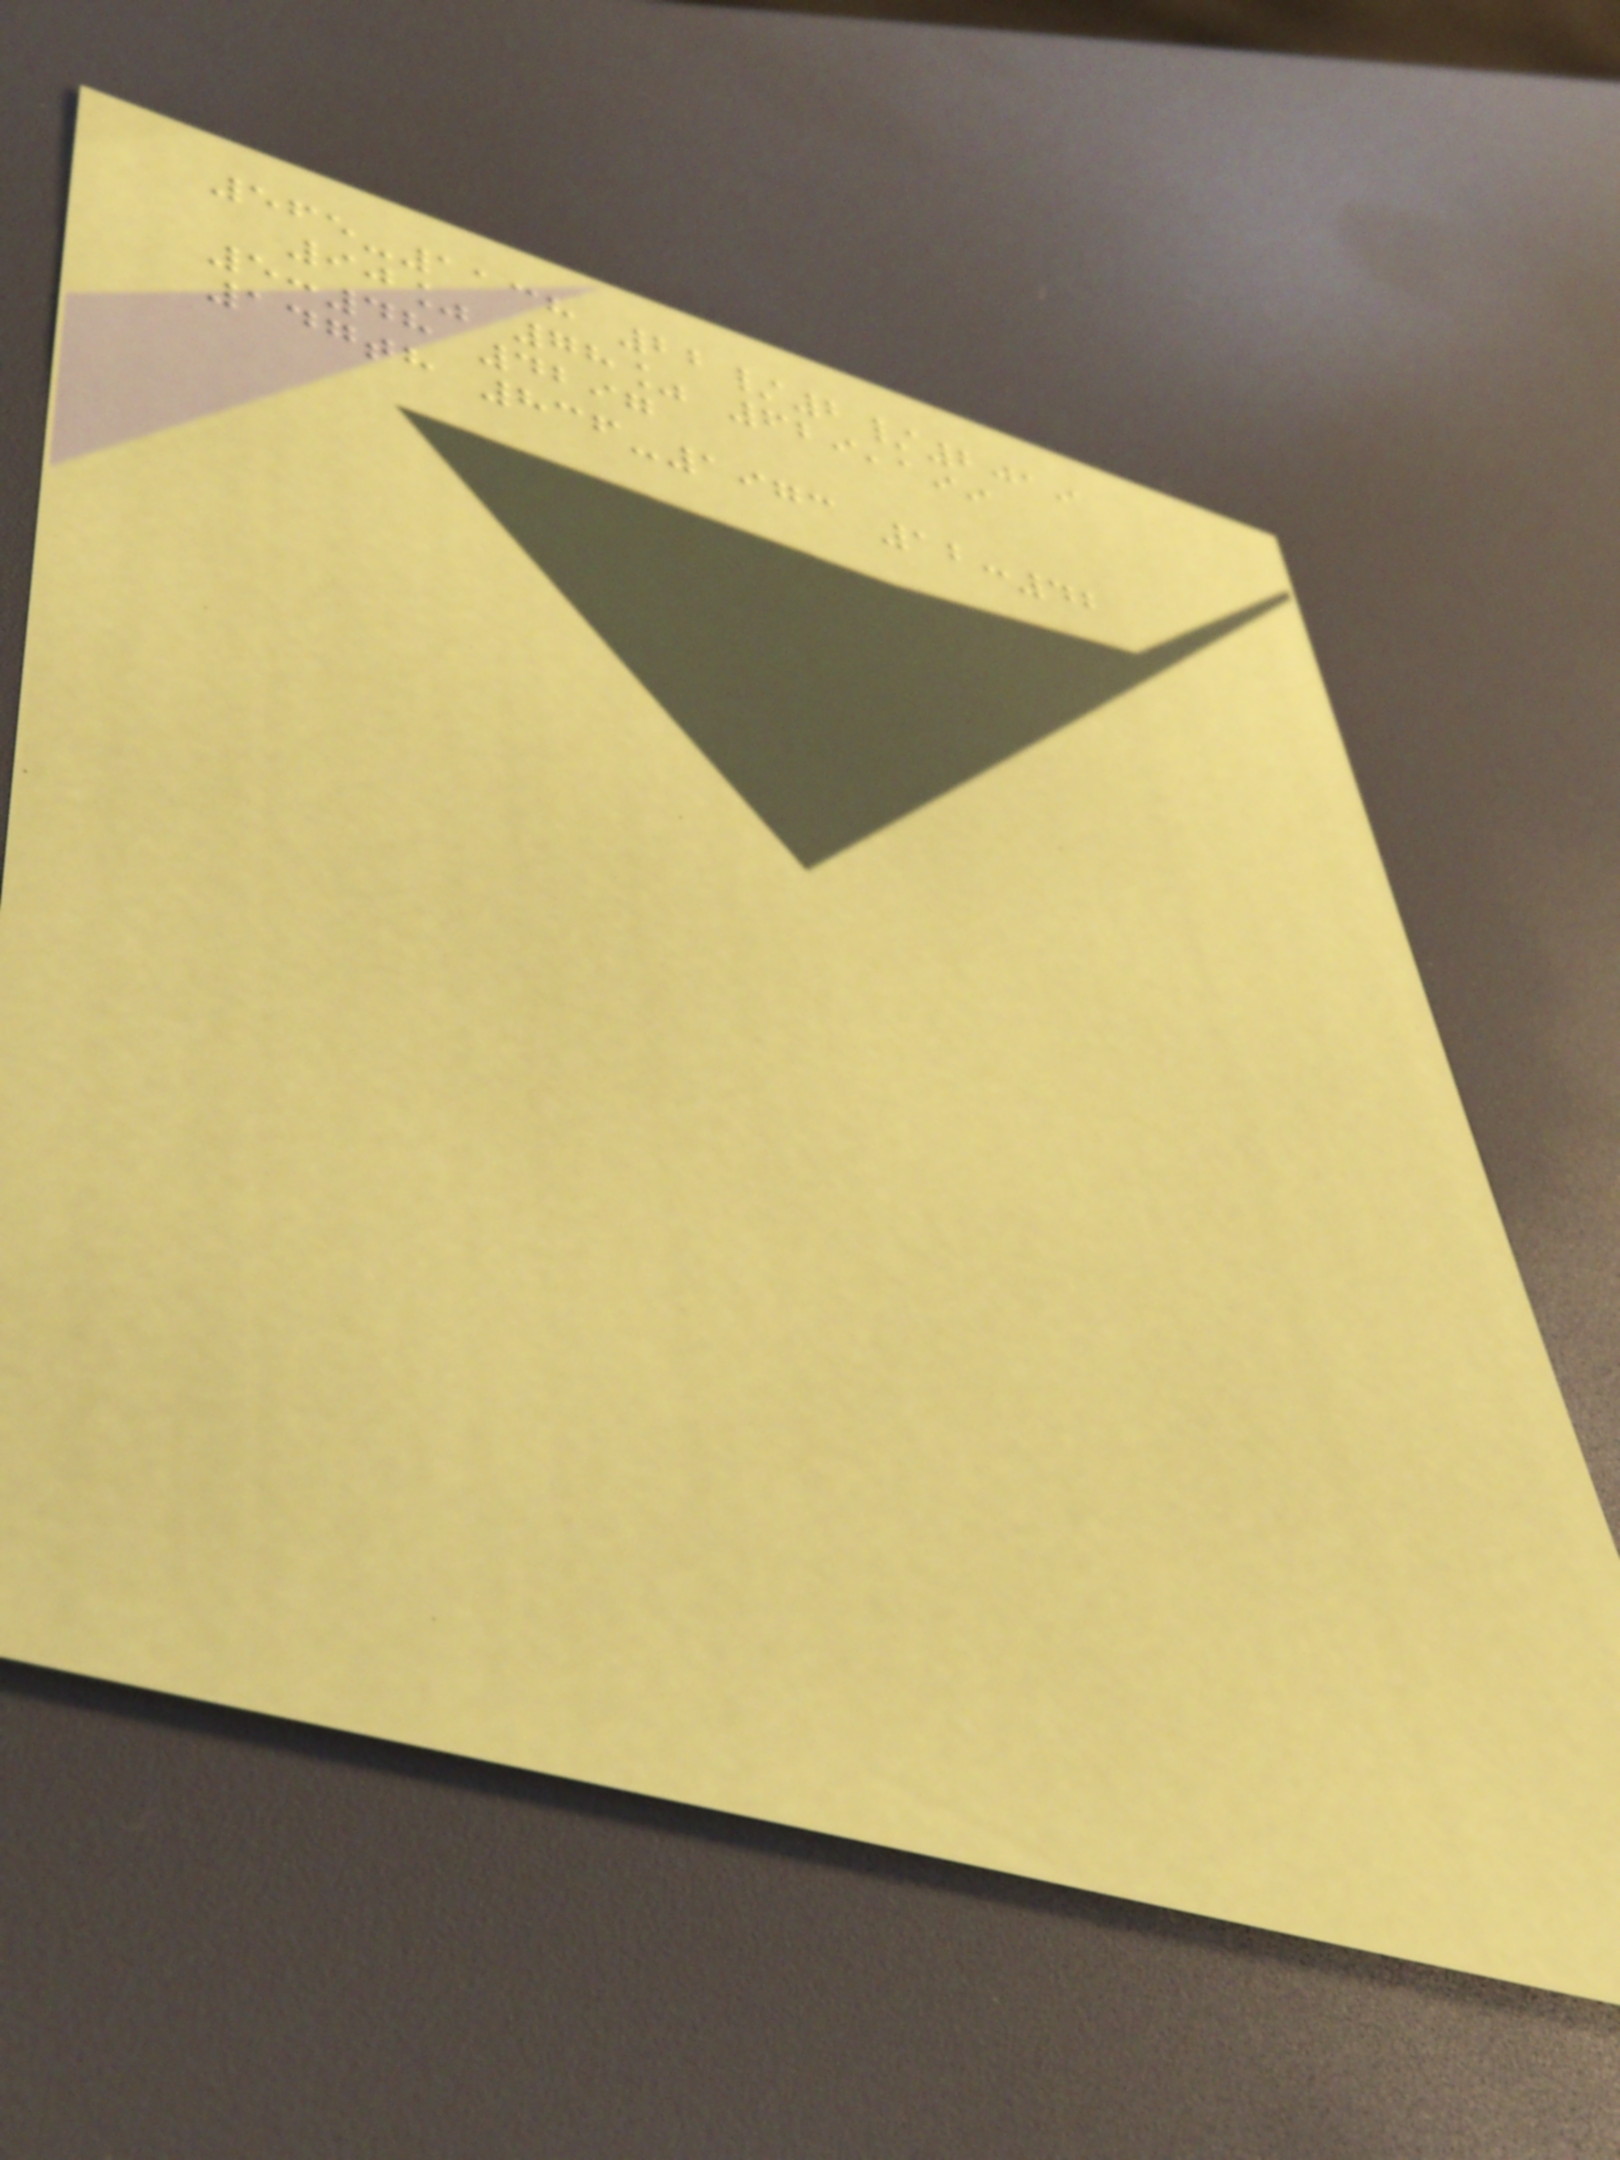565-1138 22/2/2019
90% 78% 629,199
5:48 4297
147th 836-1973 12:42
